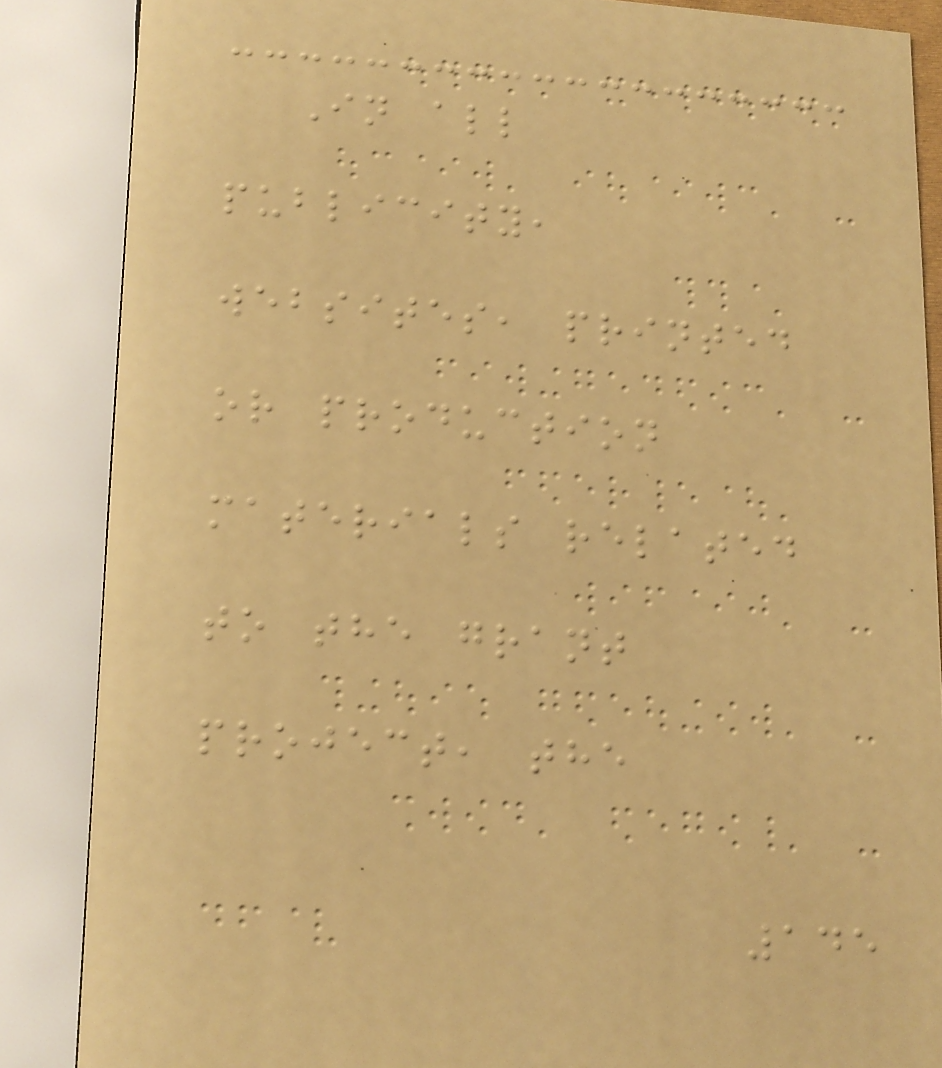In all
publicity,
websites, printed
or production
materials related
to the grant
project, the
145
